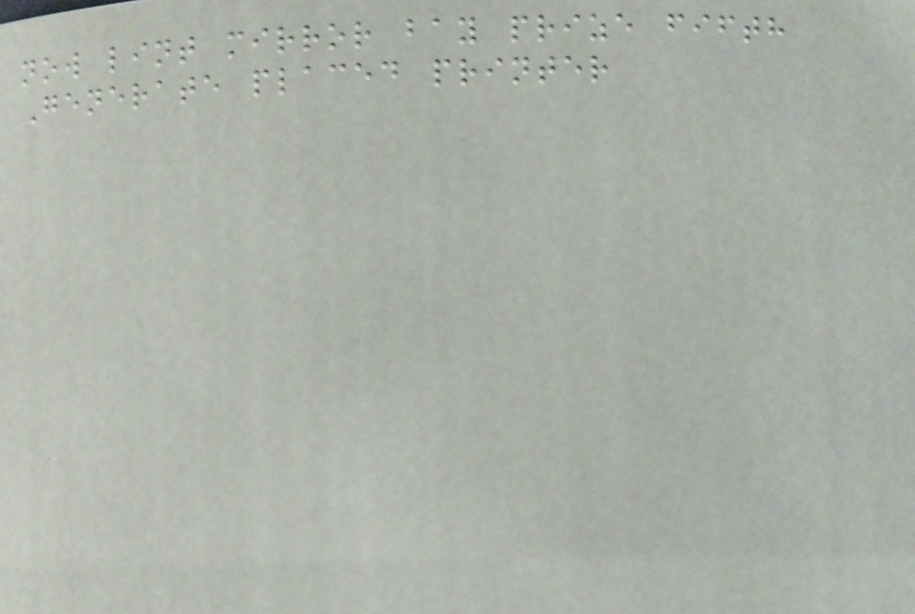now lint mirror bay prize fifth
Generate placed printer
